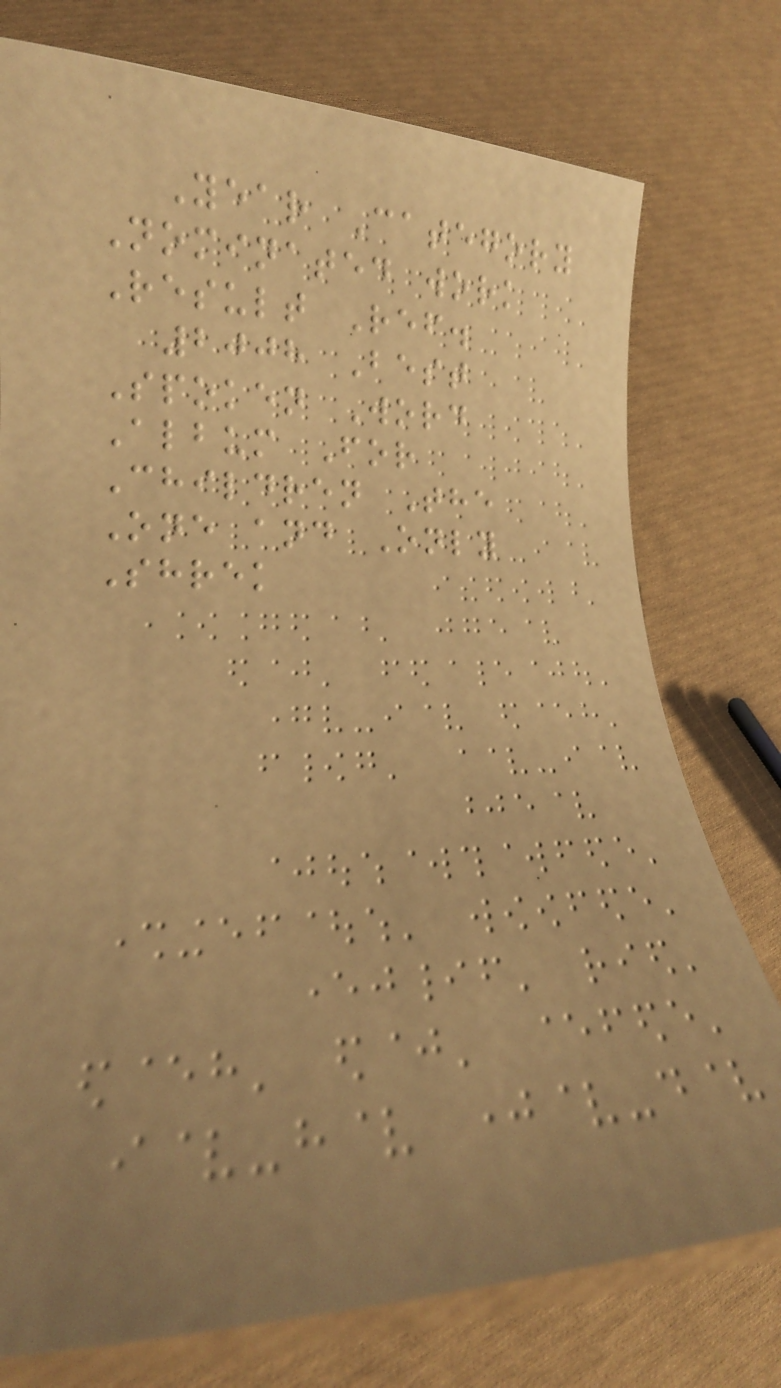Year Category
Nominated work
Result Ref.
2008 Best
Spoken Word
Album For
Children The
One and Only
Shrek
